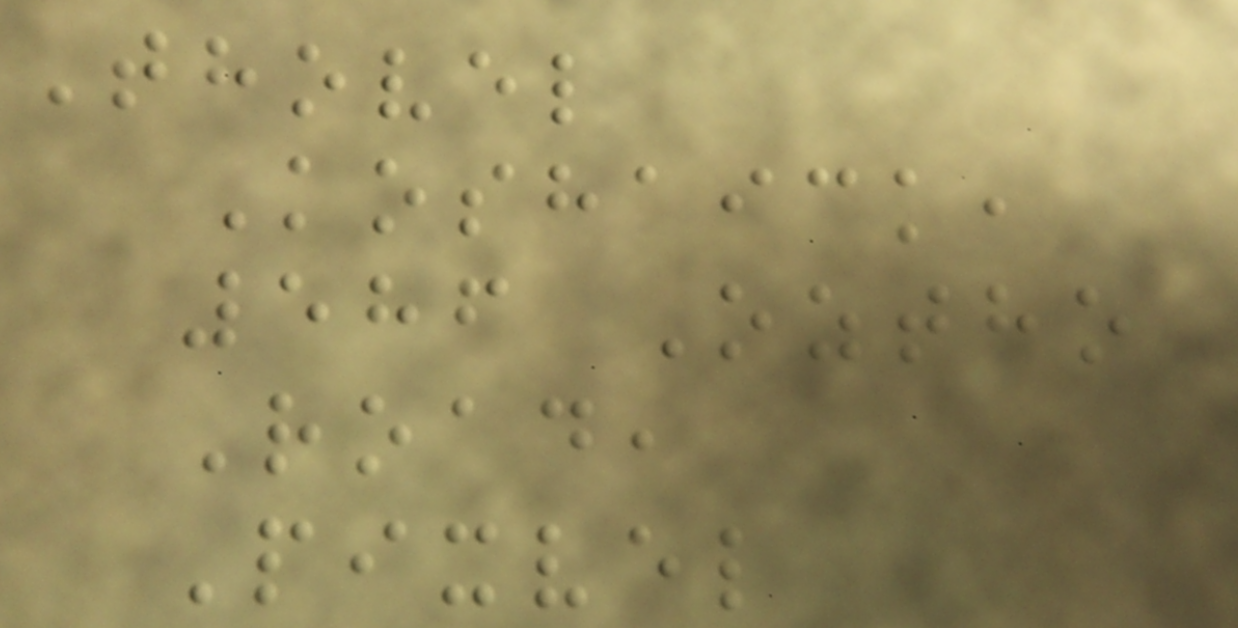Thovel
Koshaick,
586 Oztho
Road,
Pixvel
